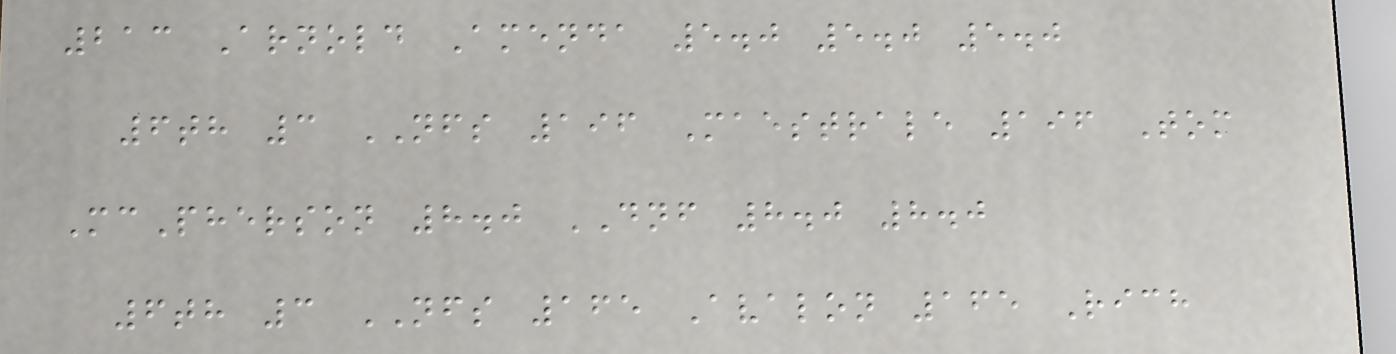213 Arnold Amenda 5.0 5.0 5.0
6th 3 NFS 196 Maestrale 196 Tom
McPherson 8.0 DNF 8.0 8.0
6th 3 NFS 165 Avalon 165 Rich
